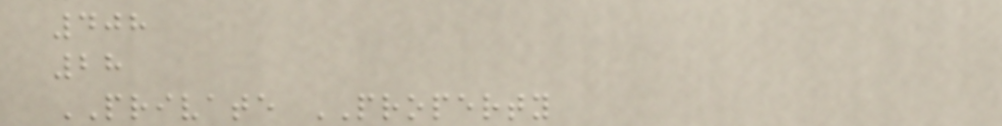408
28
PRIVATE PROPERTY
